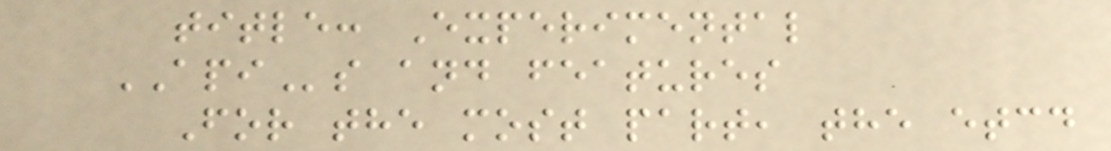title: Experimental
APIs and features
For the most part, the etcd
